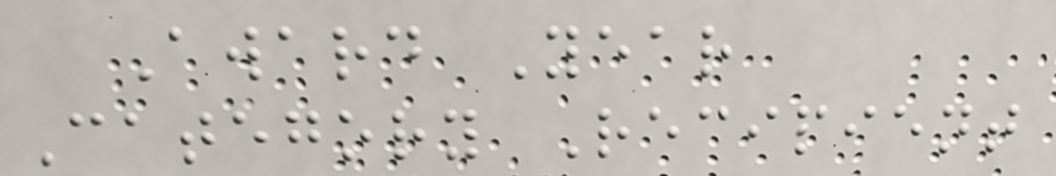Award Year
Category Recipient
